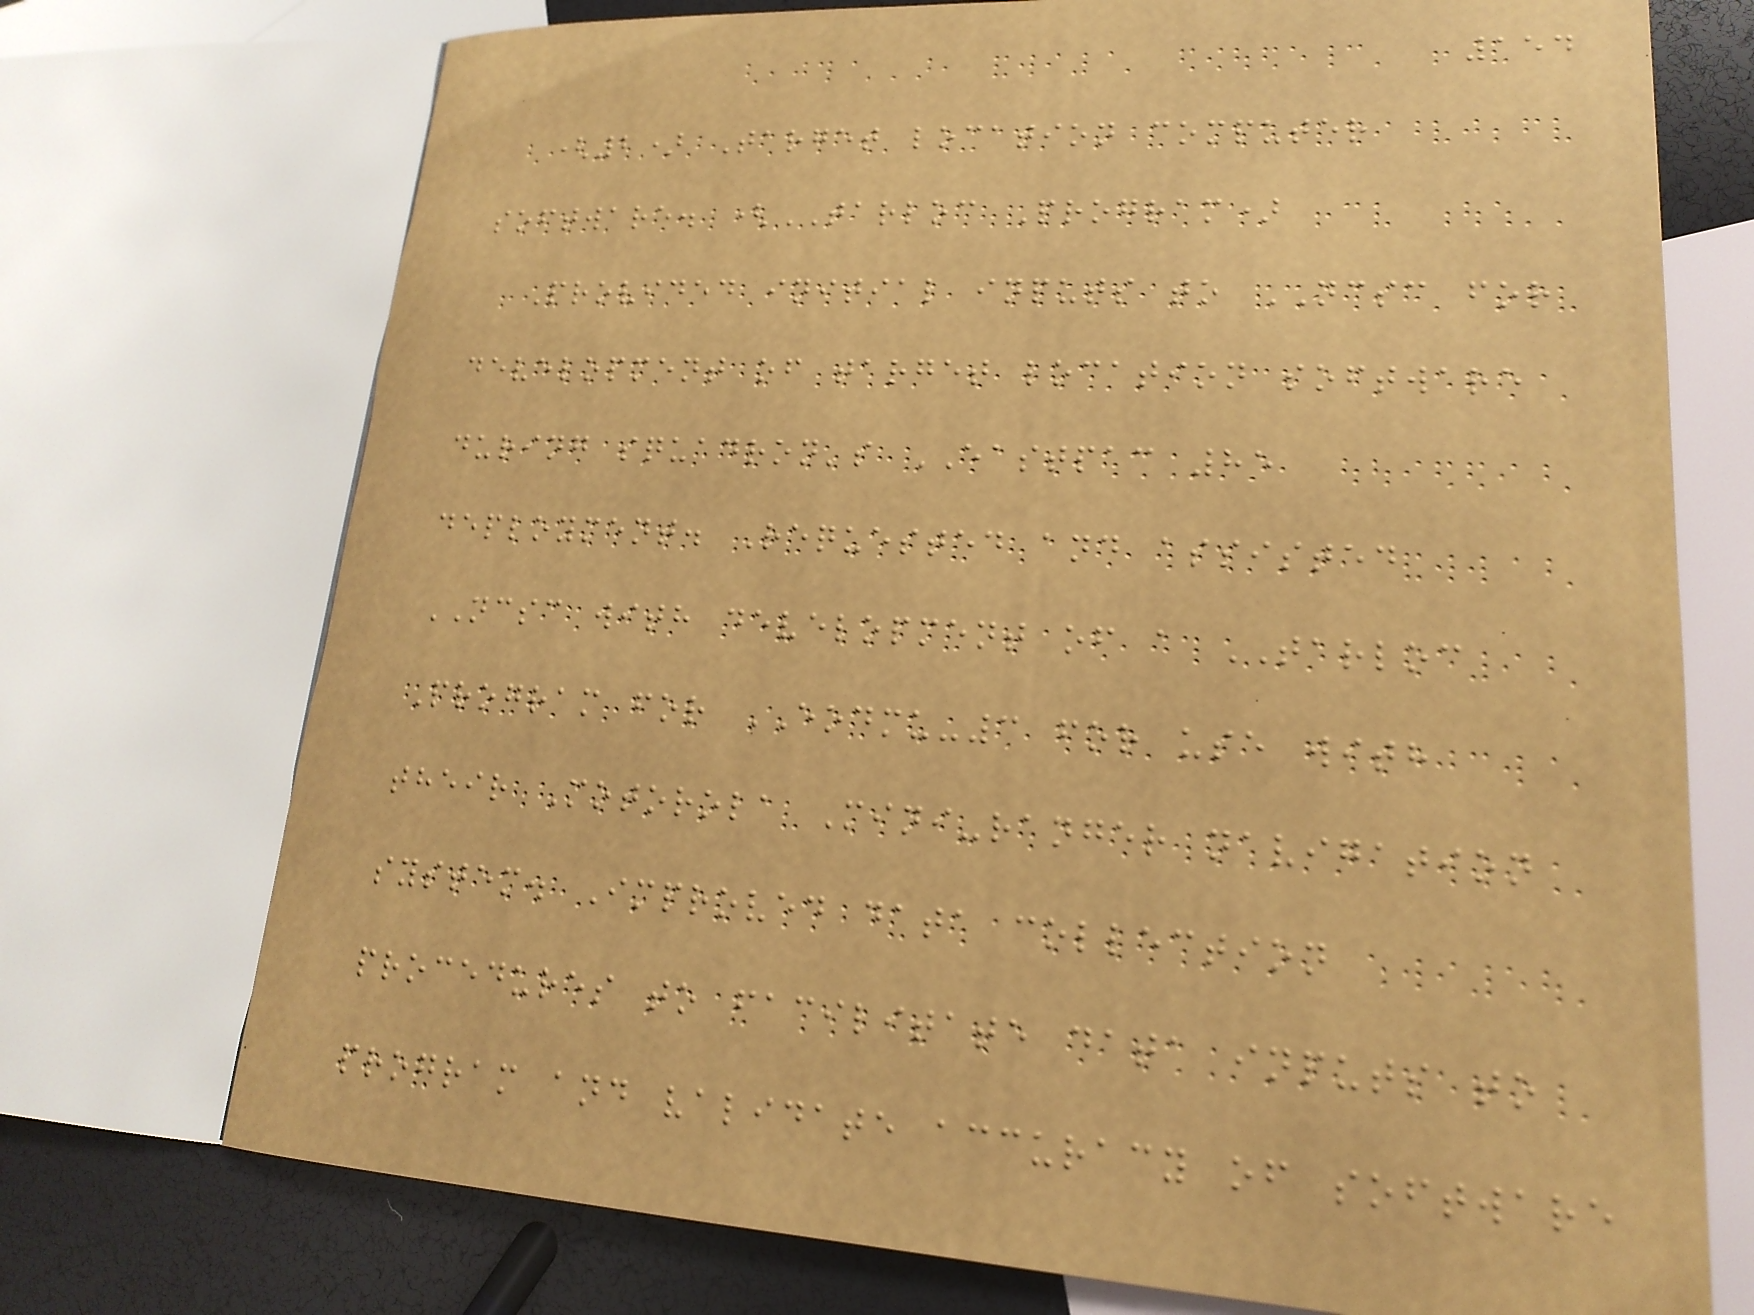154
(2) Target location computer
software. (TARLOC Program)
Provided initial inputs to NCSC for
development of target location software
during squadron's EASTPAC 85
deployment. Requested and assisted
NCSC with development of a TARLOC
Program for EODMU-3 for use with
their Motorola Mini-ranger navigation
system. Improved data collection
procedures to facilitate data inputs to
program and validate accuracy of software
